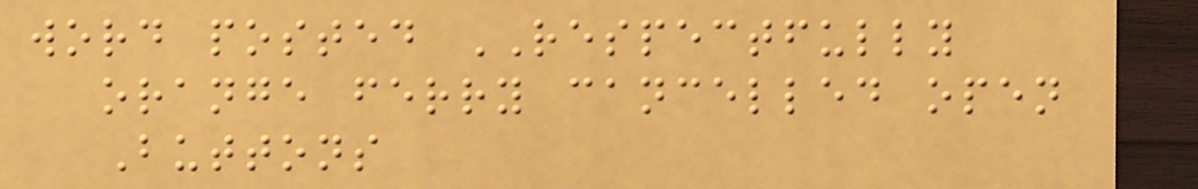word posted RESPECTFULLY
orange ferry cancelled open
Buttons
